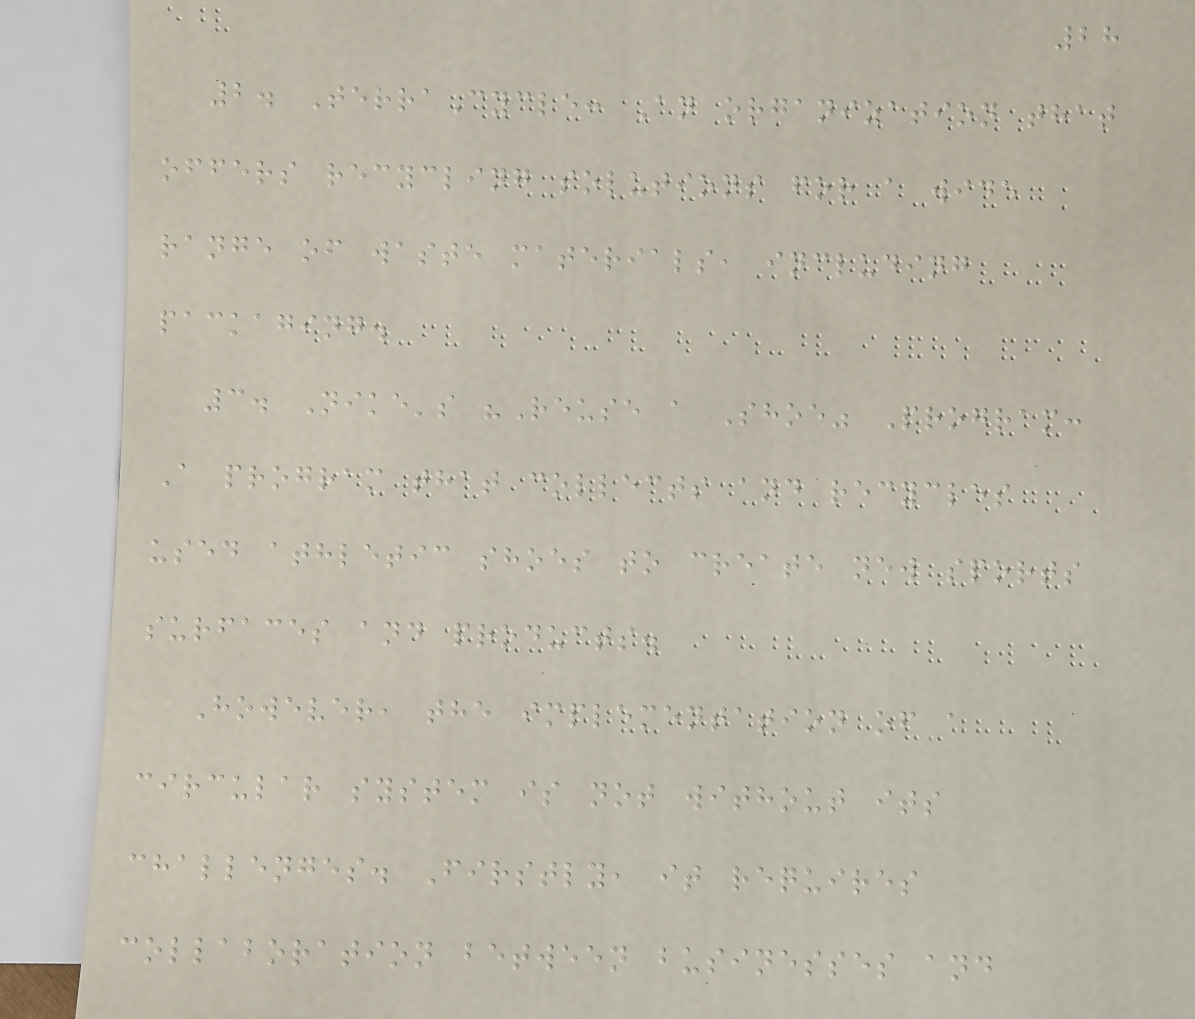28
2. TerraCycle: An organization that
offers recycling solutions for a wide
range of waste materials, including
packaging.
3. Nike's "Reuse a Shoe" Program:
A program that collects and recycles
used athletic shoes to create new sports
surfaces and products.
However, the implementation of a
circular system is not without its
challenges. Firstly, it requires
collaboration between businesses and
